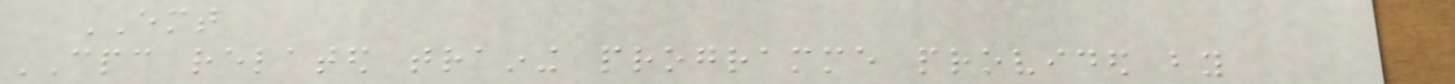EMT
CPC related training programme provided by
